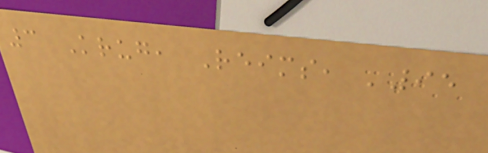3 Krug, Reims, '95
